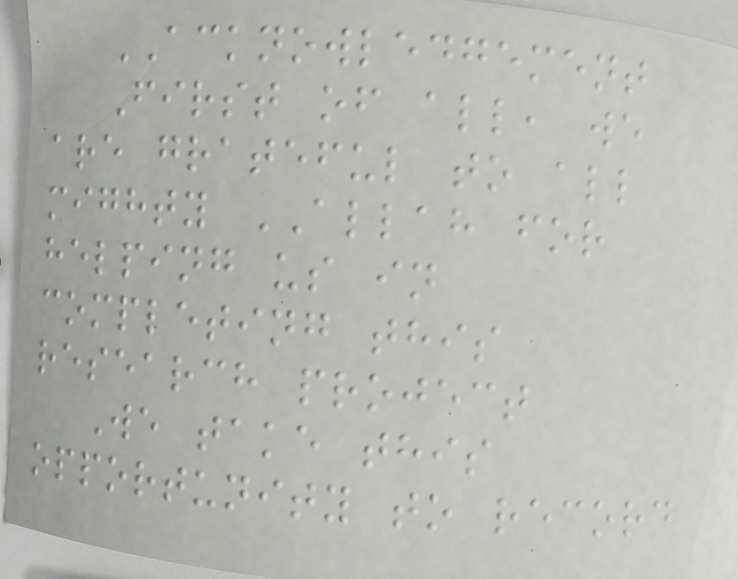ACKNOWLEDGEMENT
First of all, we
are grateful to all
mighty ALLAH for
helping us in
completing this
research project
We take this
opportunity to record
